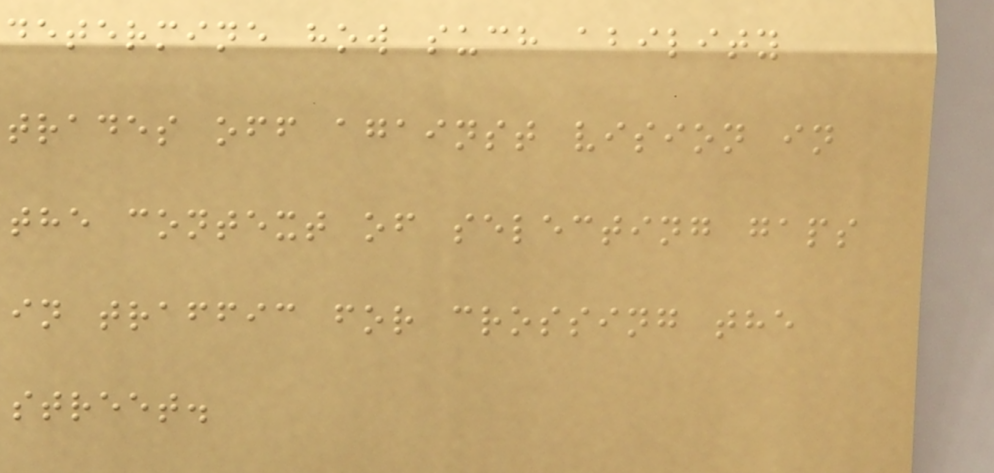determine how such ability
trades off against vision in
the context of selecting gaps
in traffic for crossing the
street.
